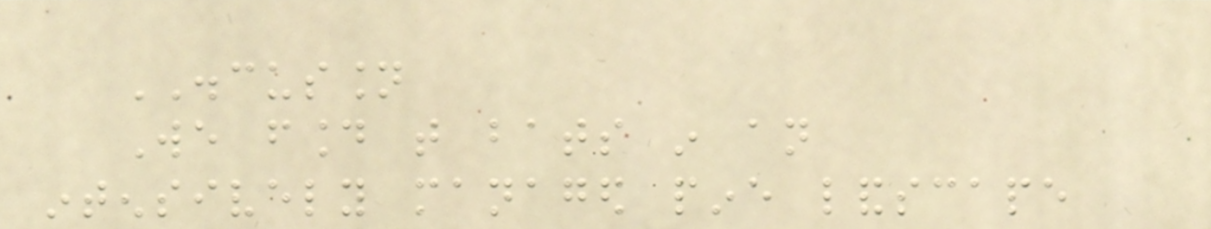DISCUSSION
We found that bats in an
intensively managed pine landscape
